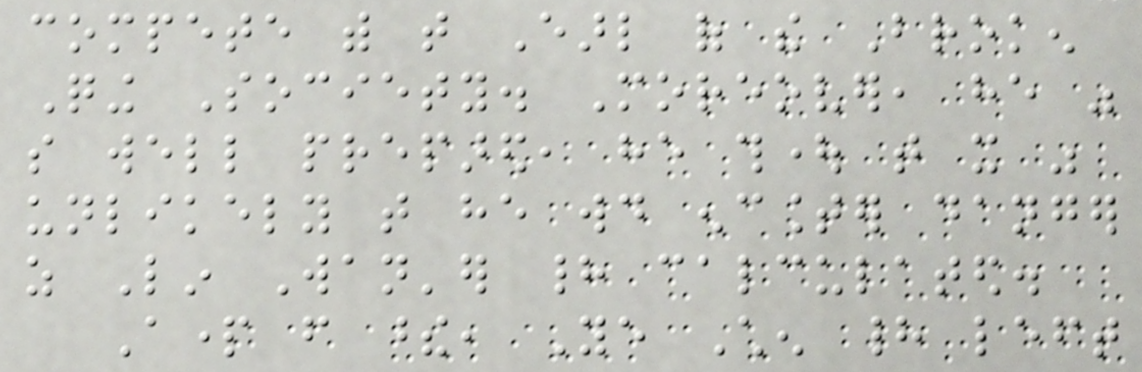compete with that Earl of the Broken
Qing Society. Moreover, he was
so well prepared, he thought that it was
unlikely that he would encounter danger
as Lin Wan'er had calculated.
Apart from these, Ye Chen had left
